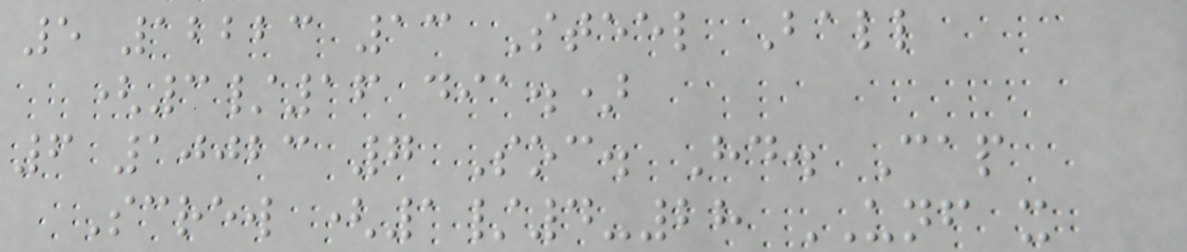5 12223 13 Steel Ball
(3/16 dia.)
6 10023 7 Soc. Hd. Cap
Screw (1/4-28 UNF x
